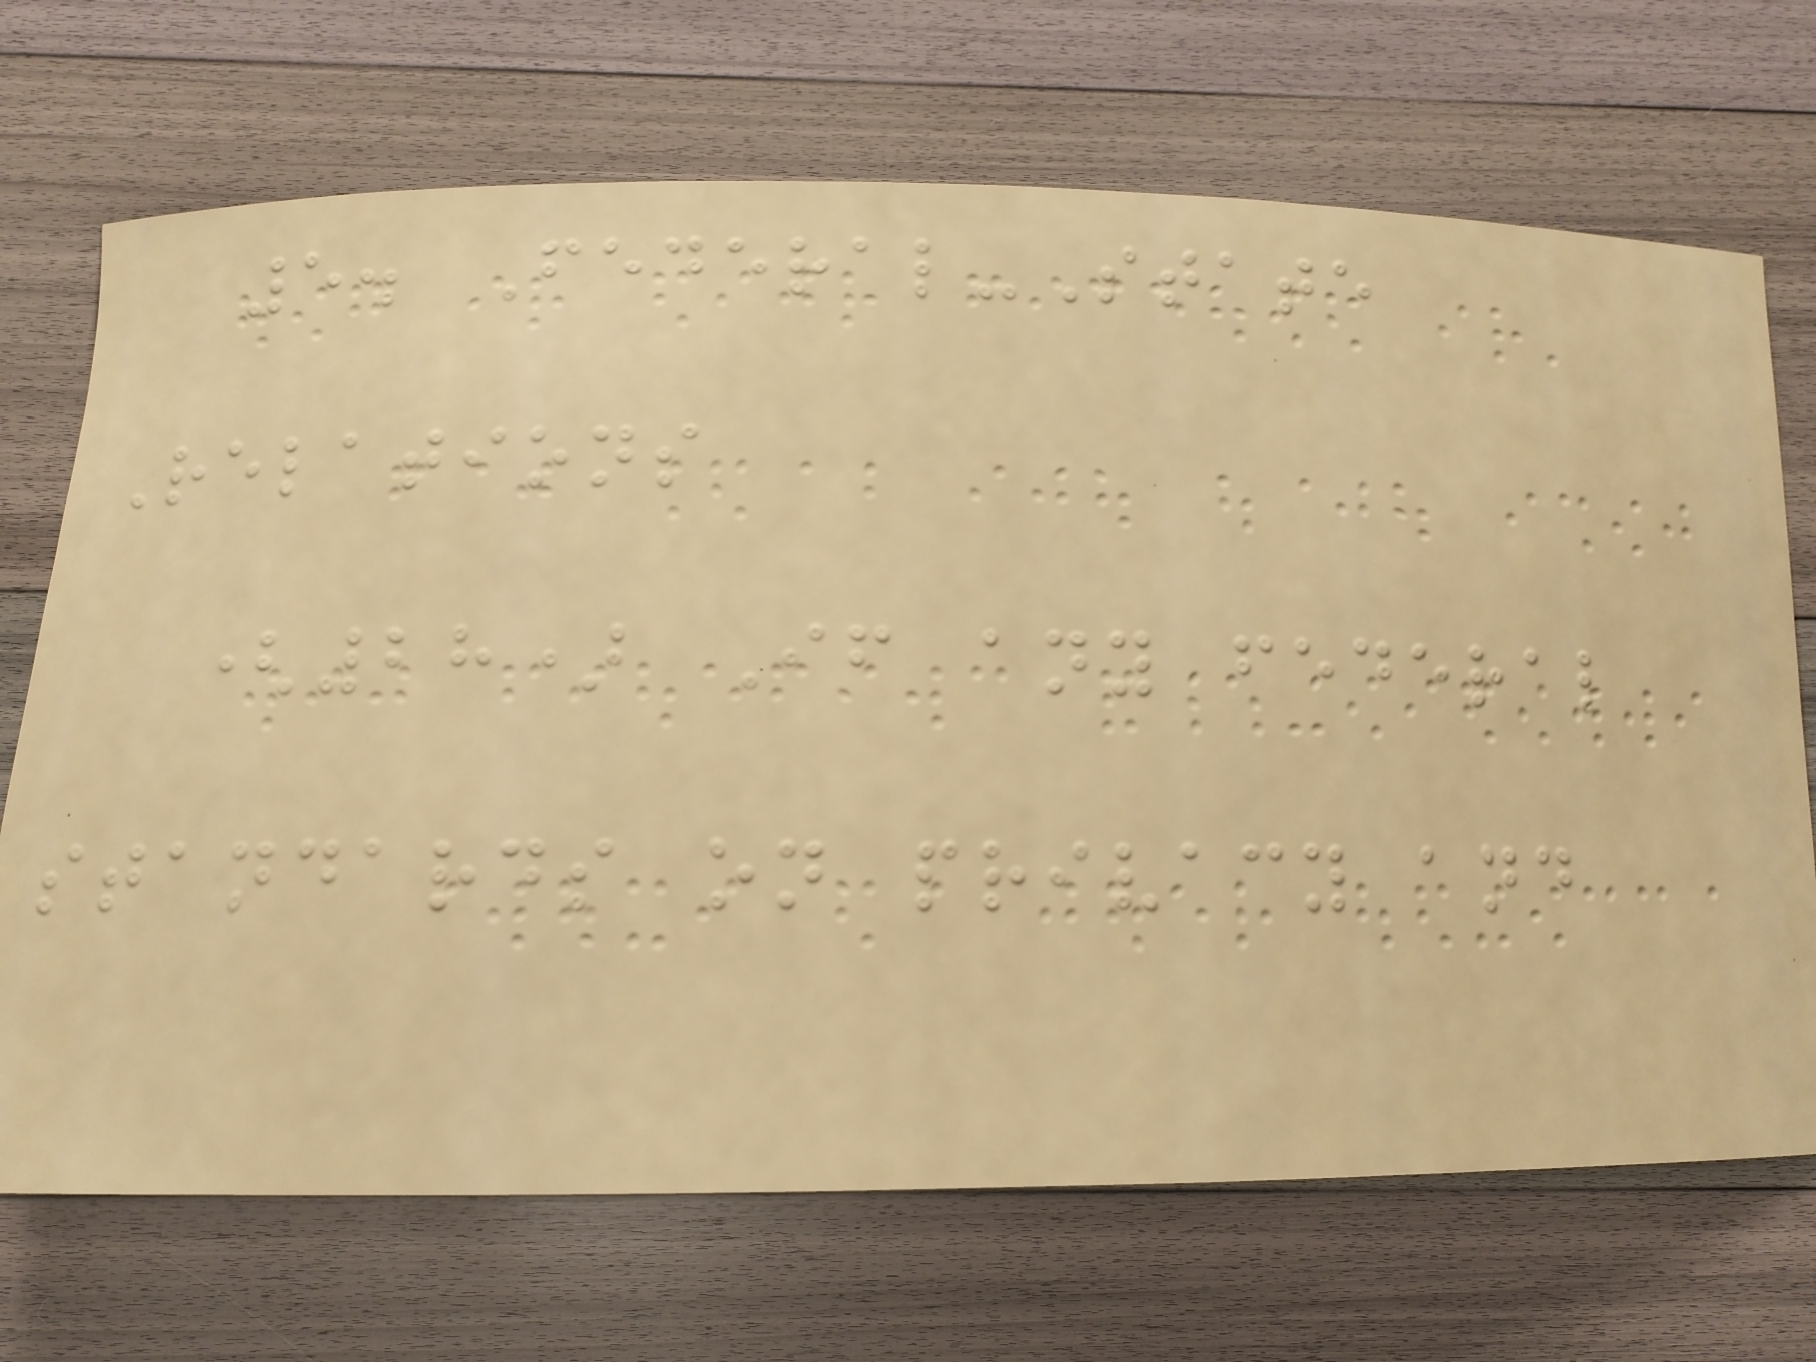5. Federal-State
Relations
(28) If any federal
standards on privacy and
